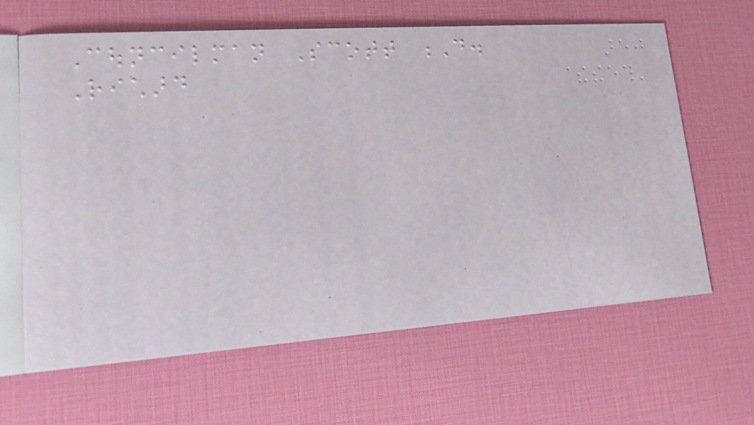Councilman Scott D.
Richard
